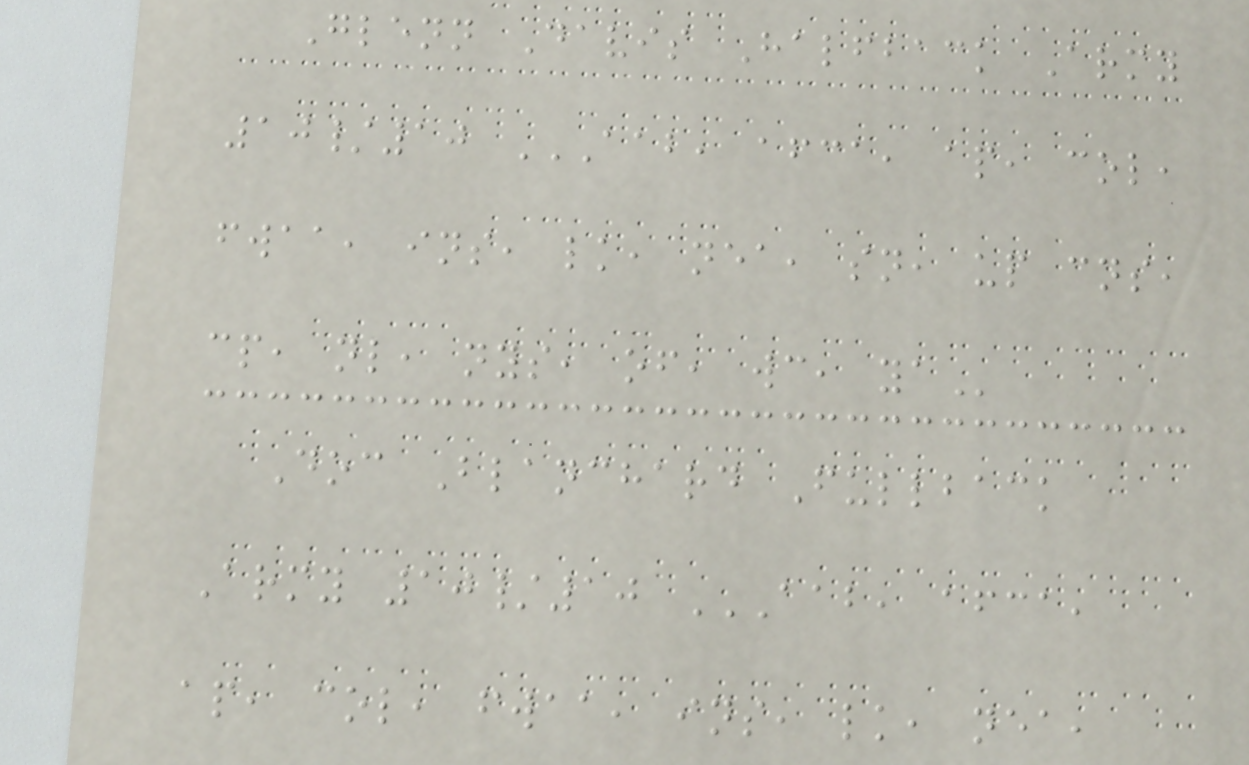Glenn Davis Halfback Army
10/10 AAB, AFCA, AP, COL,
FWAA, INS, LK, NEA, SN, UP CNS,
CP, NL, NYS, OF, WC, YA
Doc Blanchard Fullback
Army 10/10 AAB, AFCA,
AP, COL, FWAA, INS, LK, NEA,
